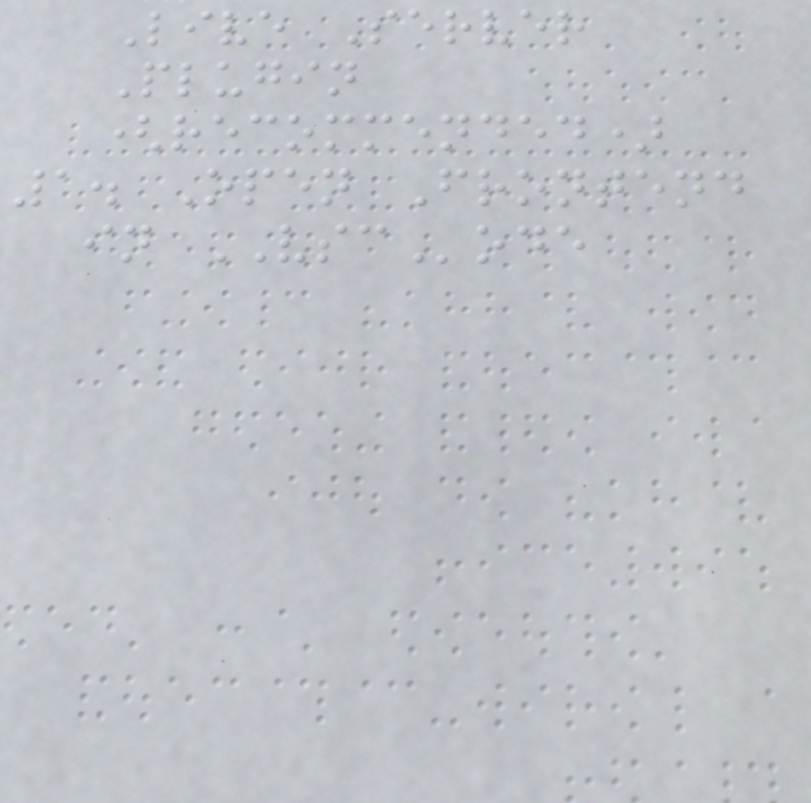Live Server
Plugin
(recommended)
1. Open Frontend
in VSCode
